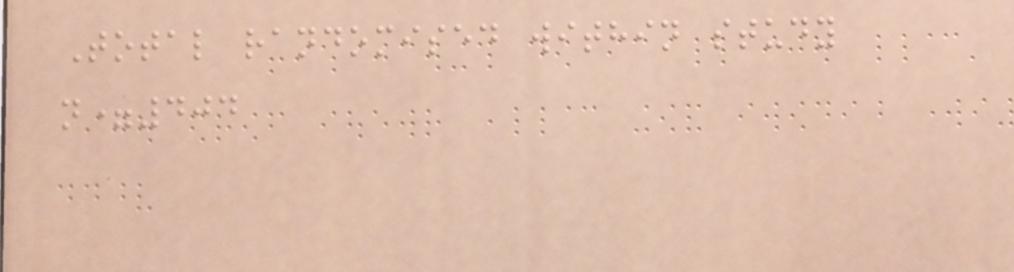Total randomised within study
n=404
